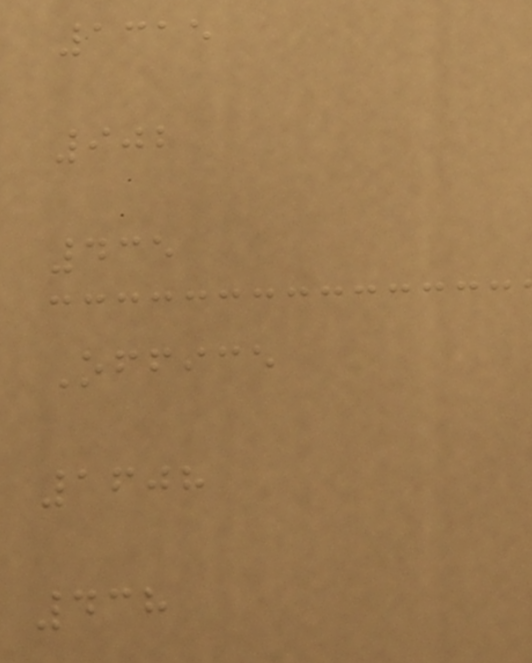1315
902
435
Office
1608
438
